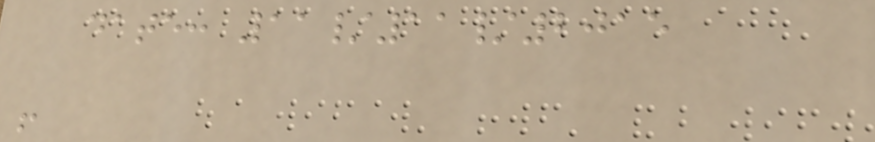date: 11/11/2015
!
